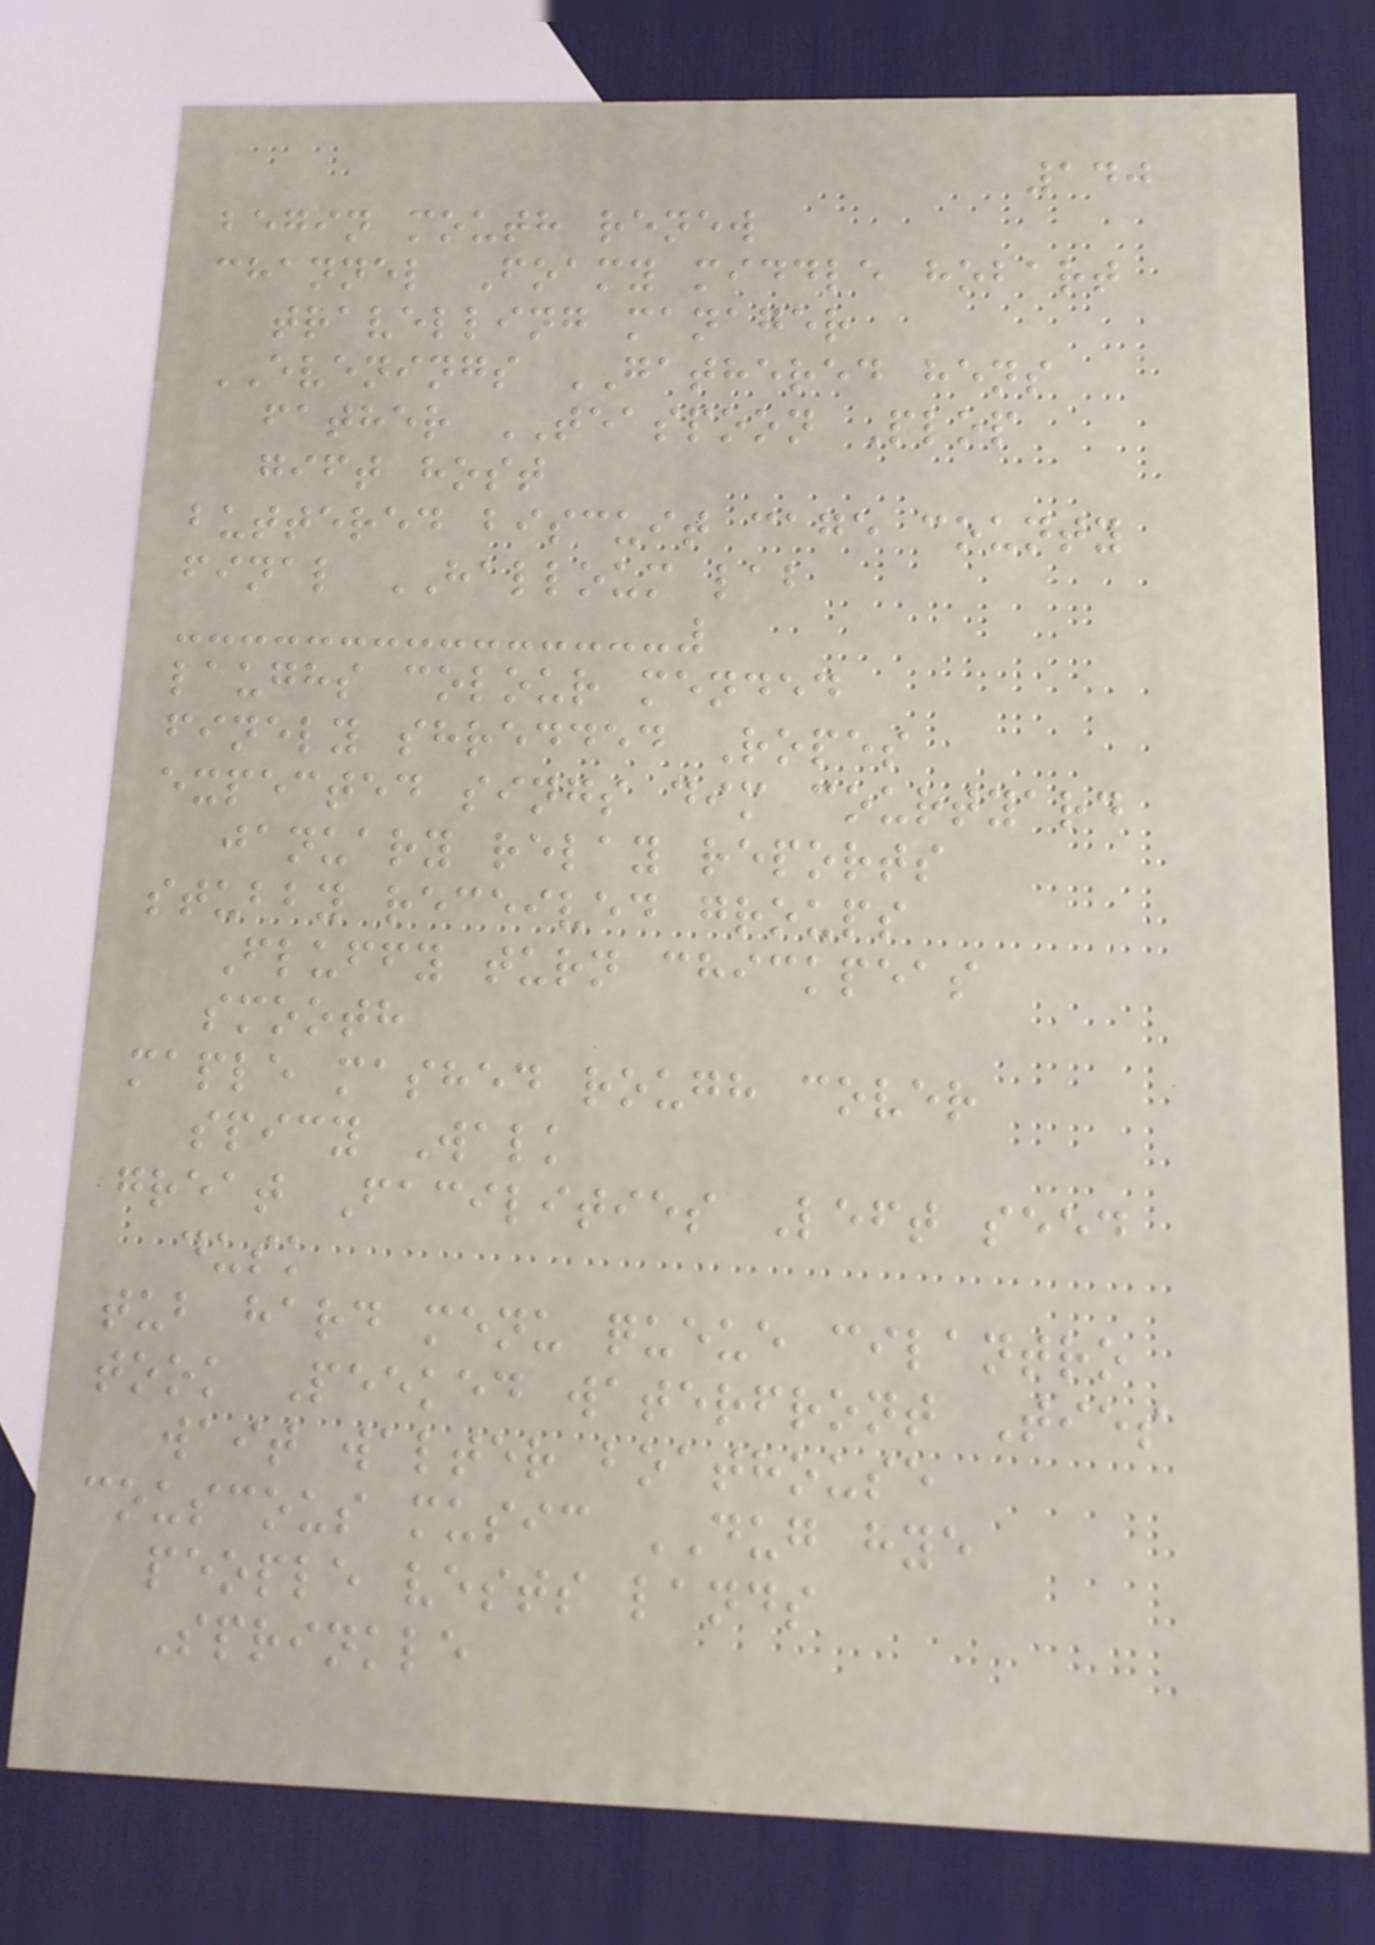140
begin mouth renew
channel Foamy middle hobart
travelling manager
EVENINGS GATHERED hens
father TEASPOON Plop
gift host
buttered biscuit cage county
final HALLOUM lab
laughs colour mended
finely shredded Ropes
expected sings dim courtyard
january relay reports
stubby received groups
Fluffy turn chickpeas
smooth
maple mashed rough cover
spicy Walk
great Facilities Left seed
dusk
tub hard menu queue cilantro
took Peeked waterfront Ties
wait walter boathouse
couscous music DUG hye
people vests lands
Sprinkle
